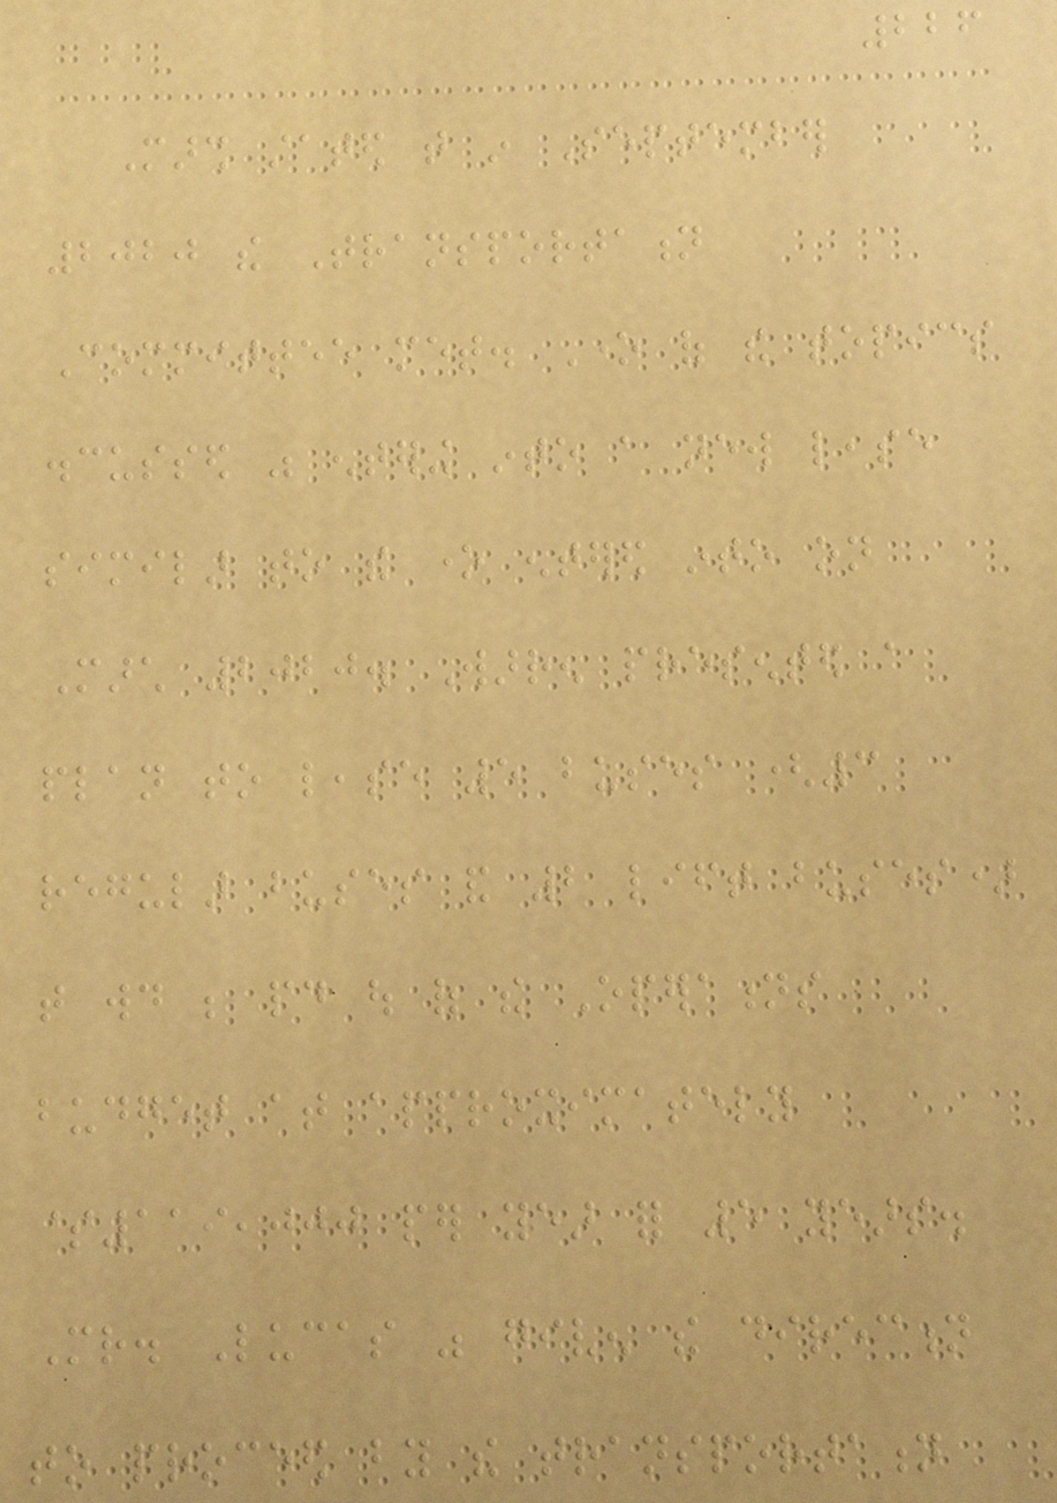226
Marsh stated that in September
2020 the Transportation
Committee met. One of the topics
discussed was entering into a new lease
similar to the one entered into on
March 2020. Warren presented a
plan to lease 5 buses (3
regular buses and 2 lift buses)
that would be paid out of the Operations
budget at approximately
$119,000 per year for 5 years.
Mr. Lucas was given the direction
to proceed by the transportation
